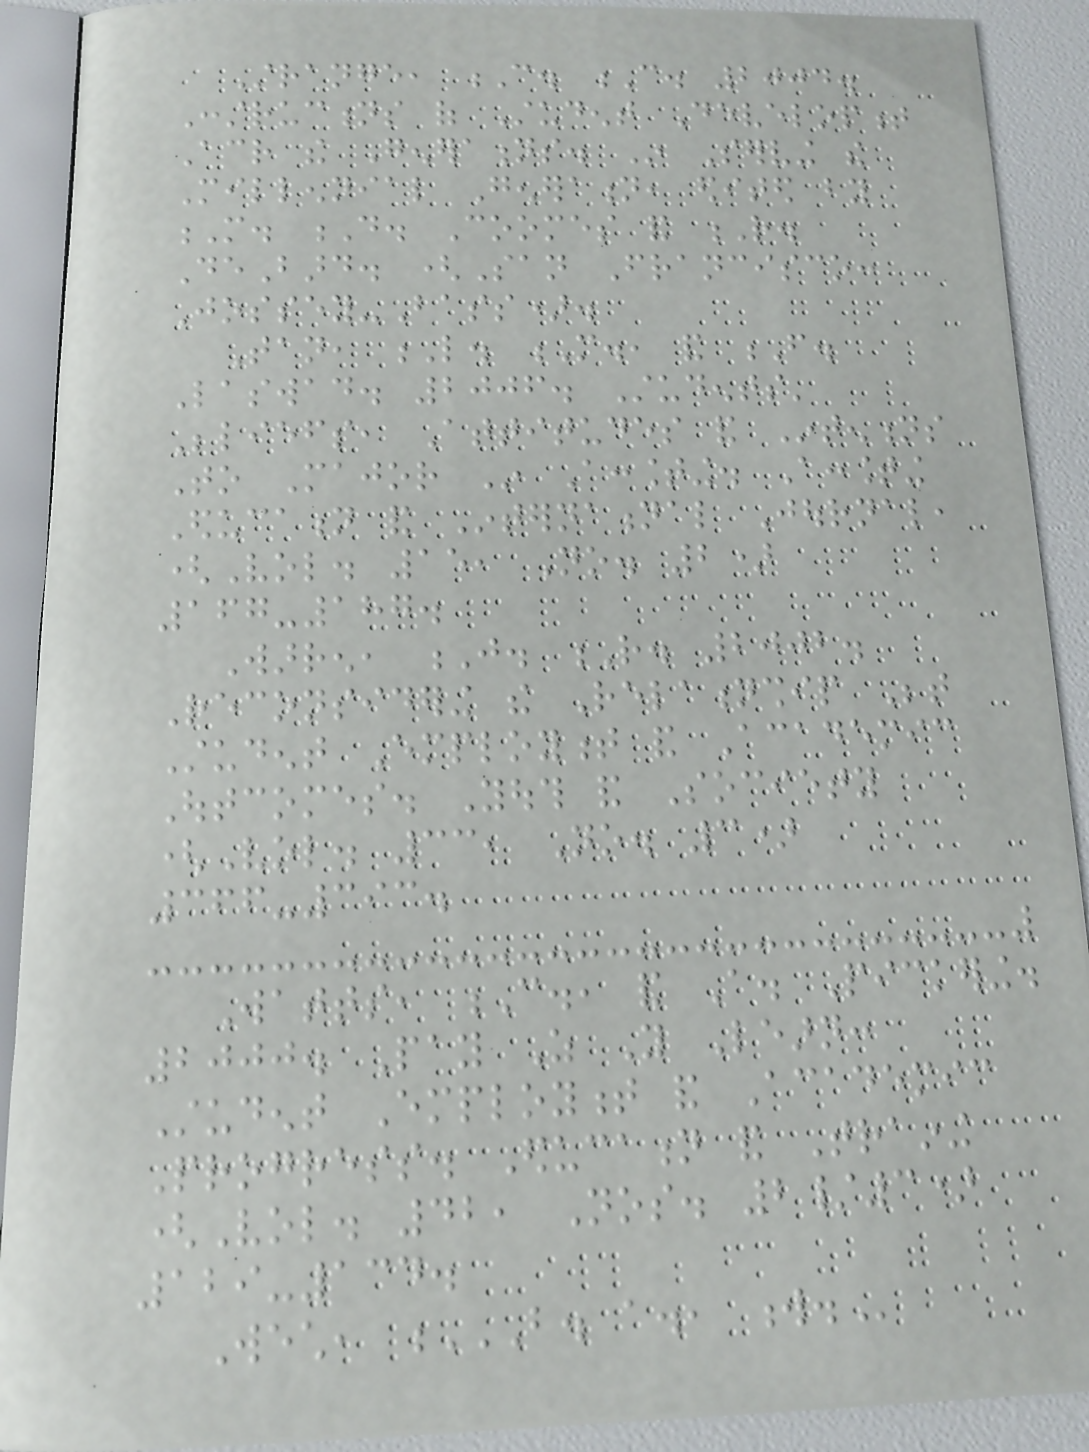Strange, C. C. 2004.
Constructions of Student Development
Across the Generations. In Serving the
Millennial Generation, edited by
M. D. Coomes and R.
DeBard. (San Francisco:
Jossey-Bass).
Tan, L. M., and F.
Laswad. 2006. Students'
Beliefs, Attitudes and Intentions
To Major In Accounting. Accounting
Education and International Journal,
(Vol. 15, No. 2)
167-187.
Warren, J. R. 2002.
Reconsidering the Relationship Between
Student Employment and Academic
Outcomes. Youth and Society
(Vol. 33, No. 3)
366-393.
Watts, C., and A. Pickering.
2000. Pay As You Learn:
Student Employment and Academic
Progress. Education and Training
(Vol. 42, Nos. 2/3)
129-134.
Wech, B. A., W.
